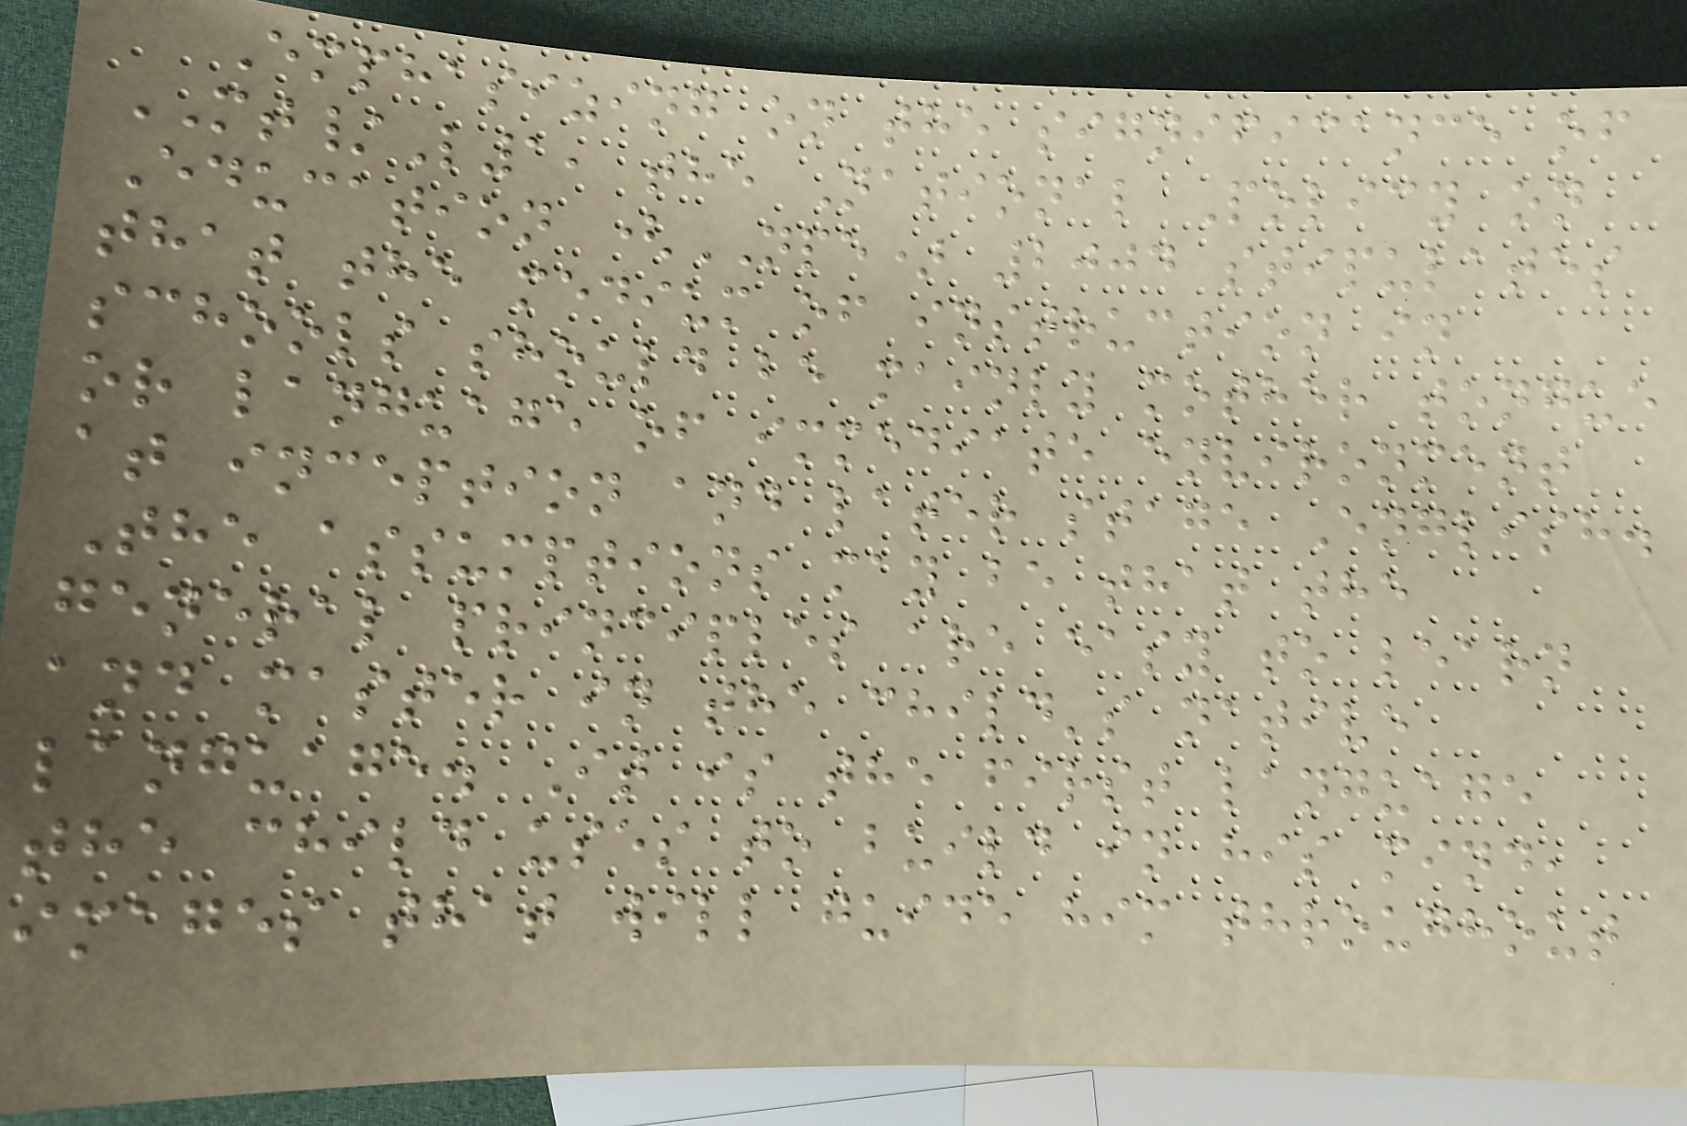Emphasizing on the significance of
MT/L1, the National Policy on
Education (NPE) 2004 stipulates
that the medium of instruction in
schools should be mainly mother tongue
or language of immediate environment
at inception and later stage English.
The assumptions may be that the
general principles are easy to learn
and master in the child's native
language. It is the first language
the child uses to build in his mind,
images that will guide him throughout
